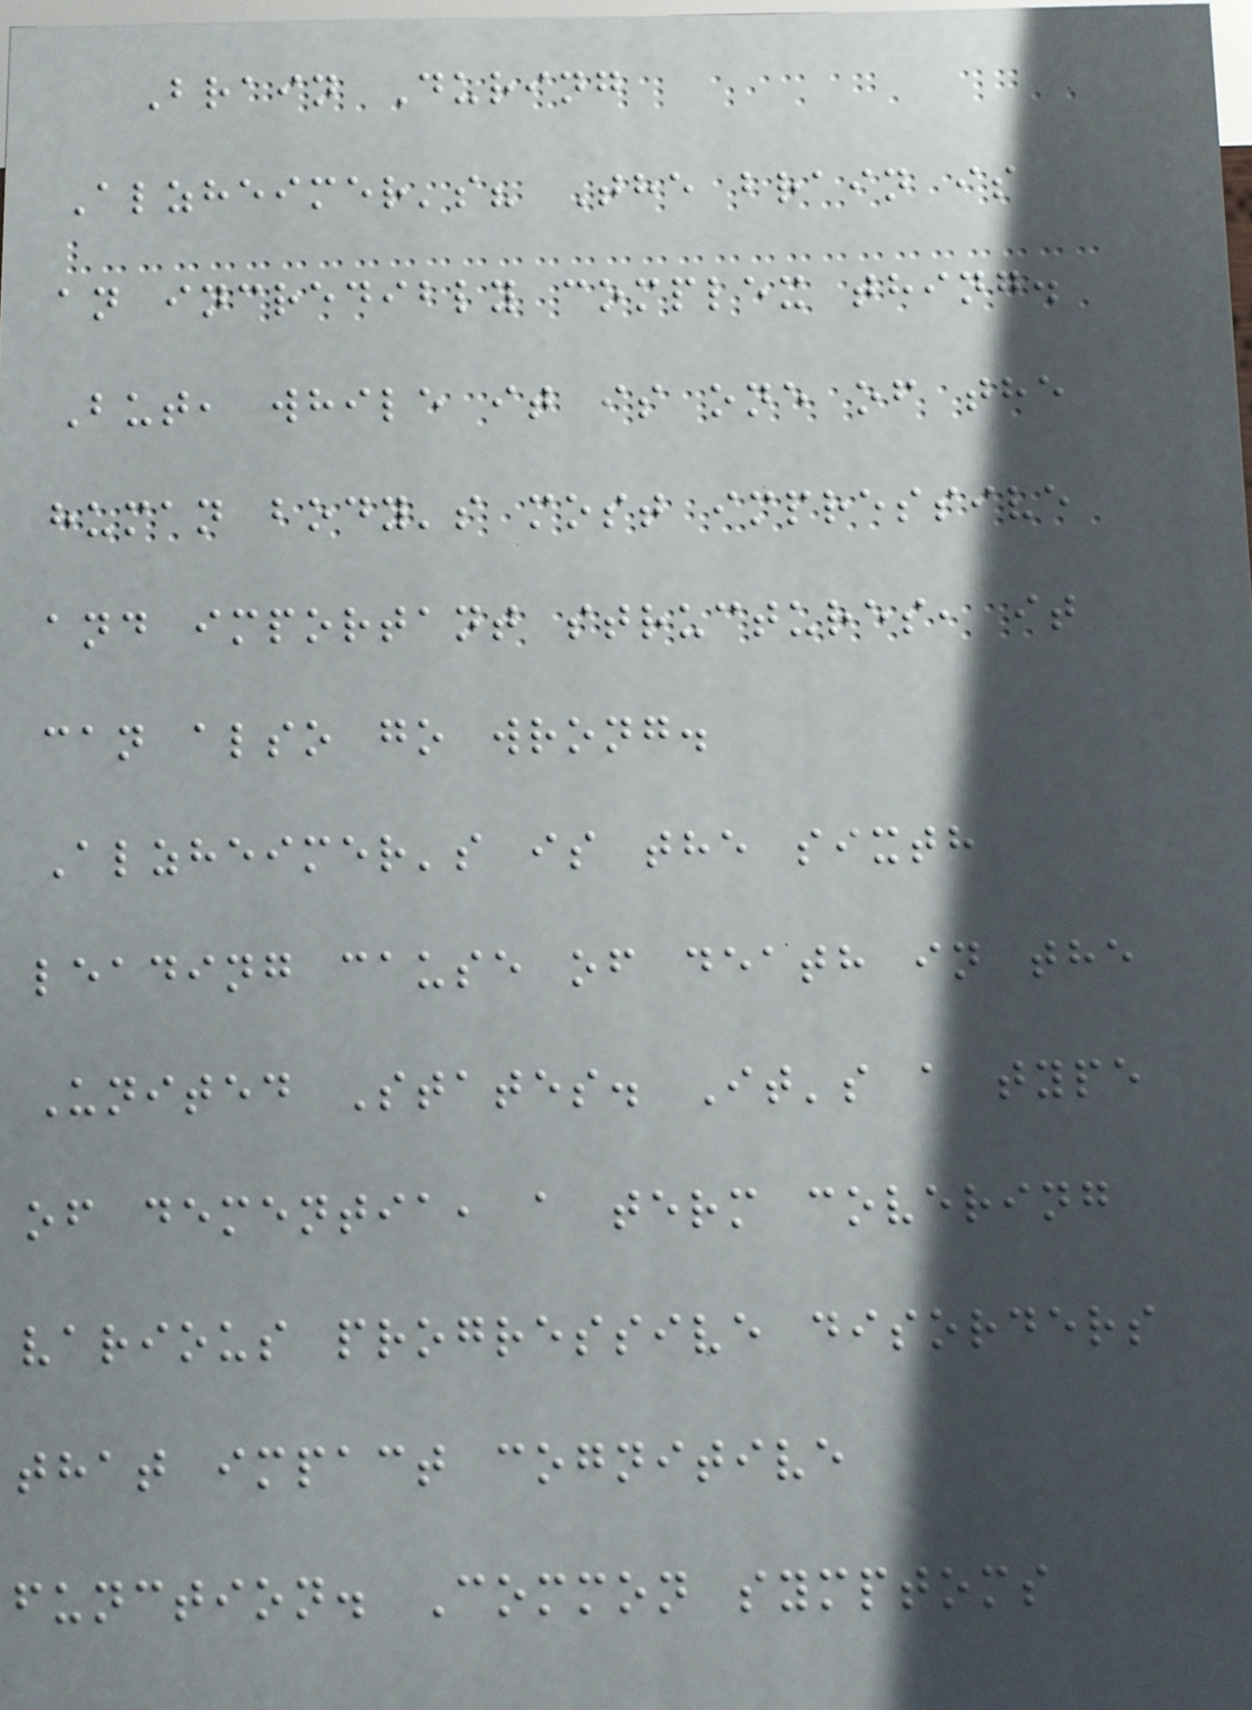Brain During
Alzheimer's? The brain is
an incredibly complex thing.
But, while it is one of the
human body's most impressive
and important structures, it
can also go wrong.
Alzheimer's is the sixth
leading cause of death in the
United States. It's a type
of dementia, a term covering
various progressive disorders
that impact cognitive
function. Common symptoms
